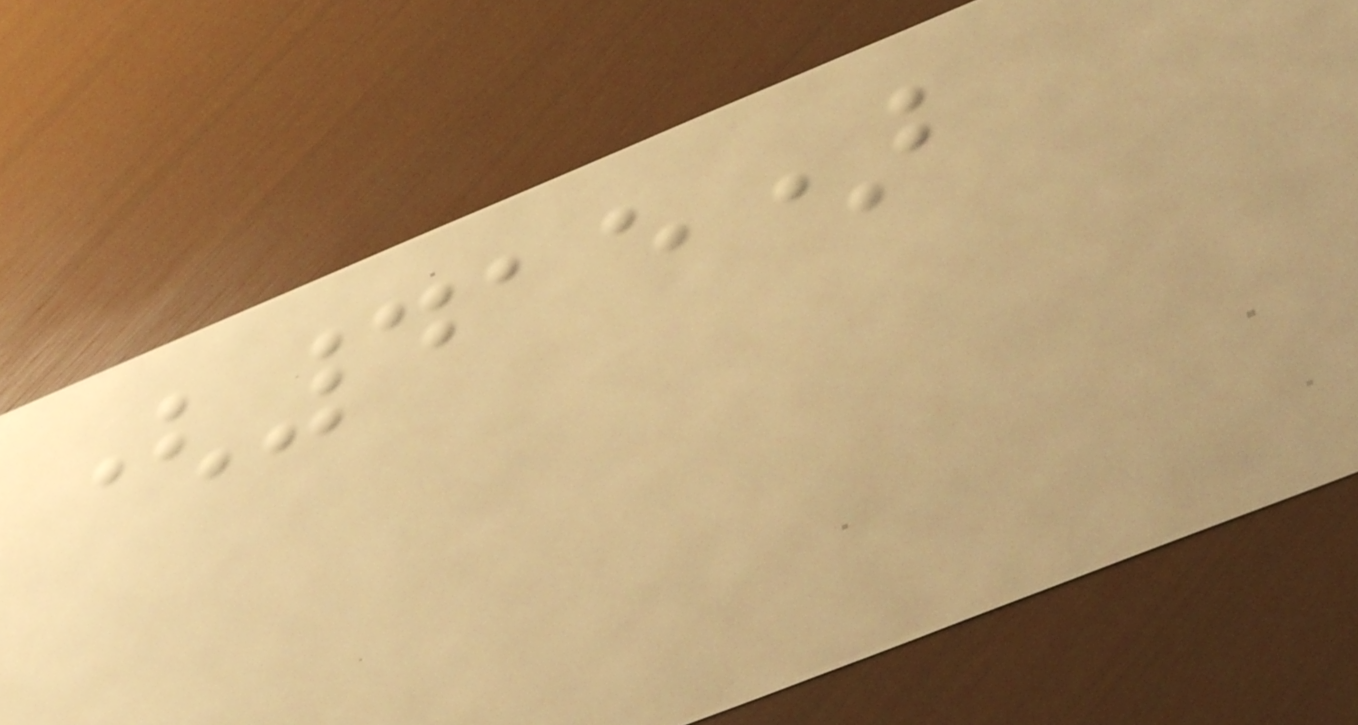(415)
